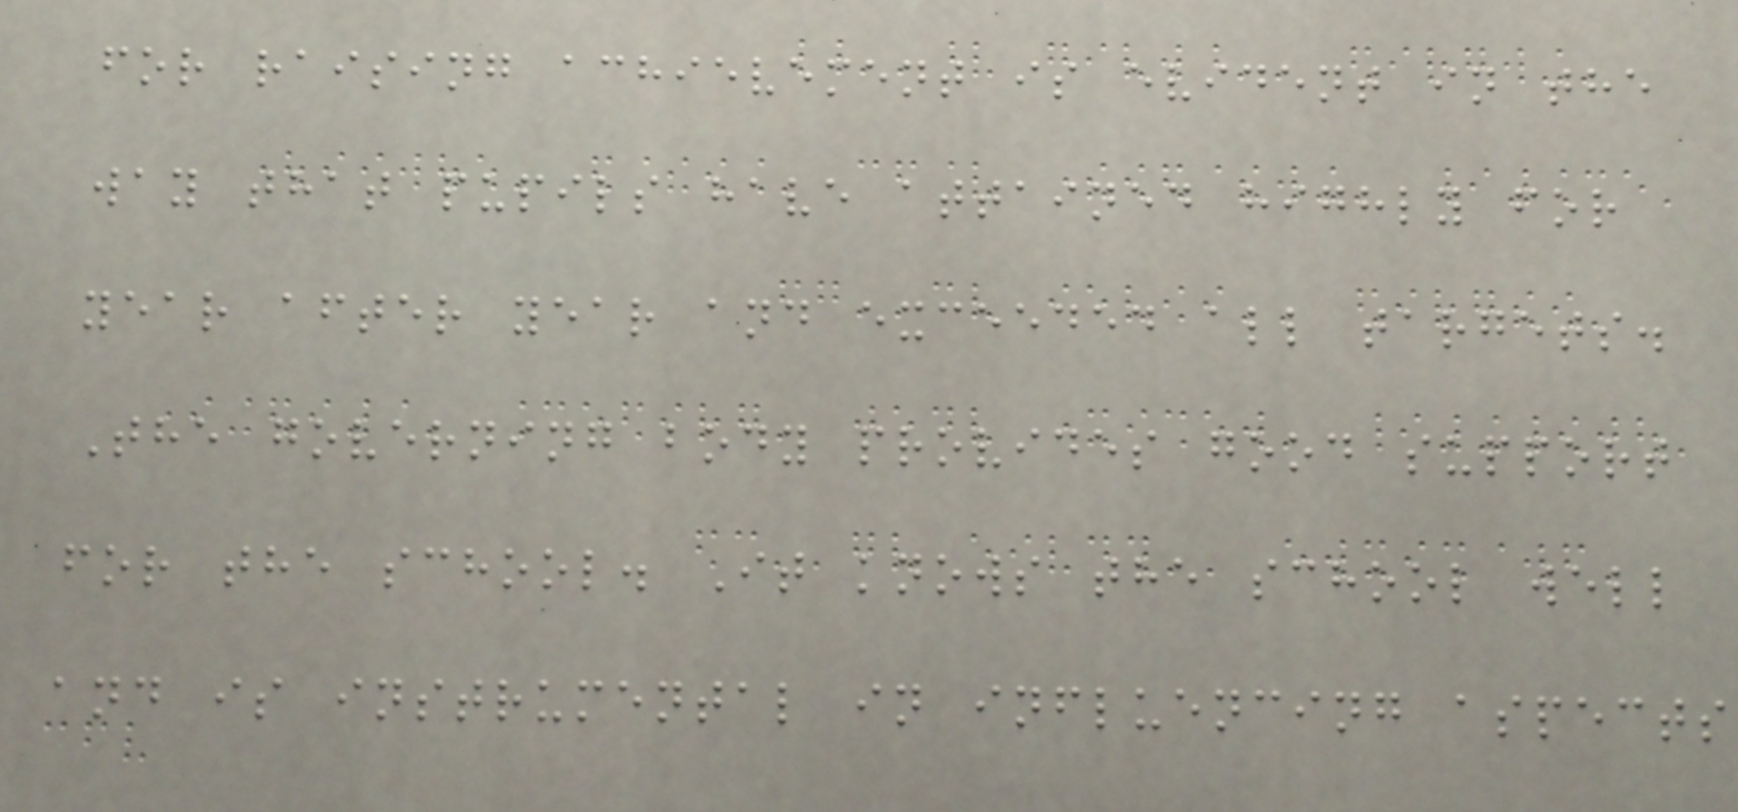for raising achievement is evident in the
way that pupils have attained highly for
year after year and exceeded all targets.
The governing body provides good support
for the school. It knows the school well
and is instrumental in influencing aspects
